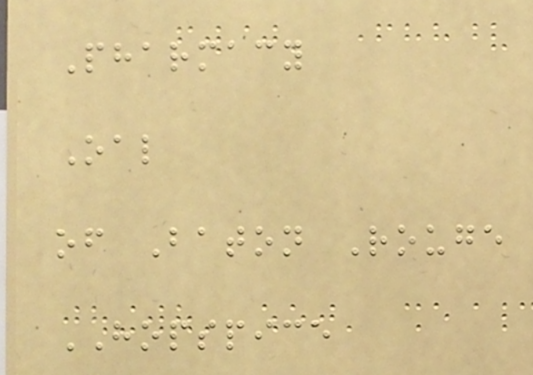Pharmacy
Oal
of Baton Rouge
HOPSPICE
